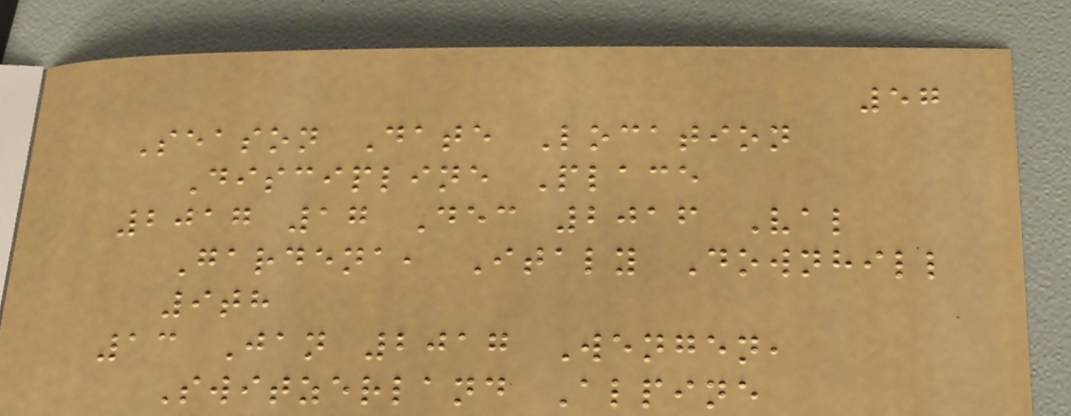57
Season Date Location
Discipline Place
2017 17 Dec 2016 Val
Gardena, Italy Downhill
9th
13 Jan 2017 Wengen,
Switzerland Alpine
